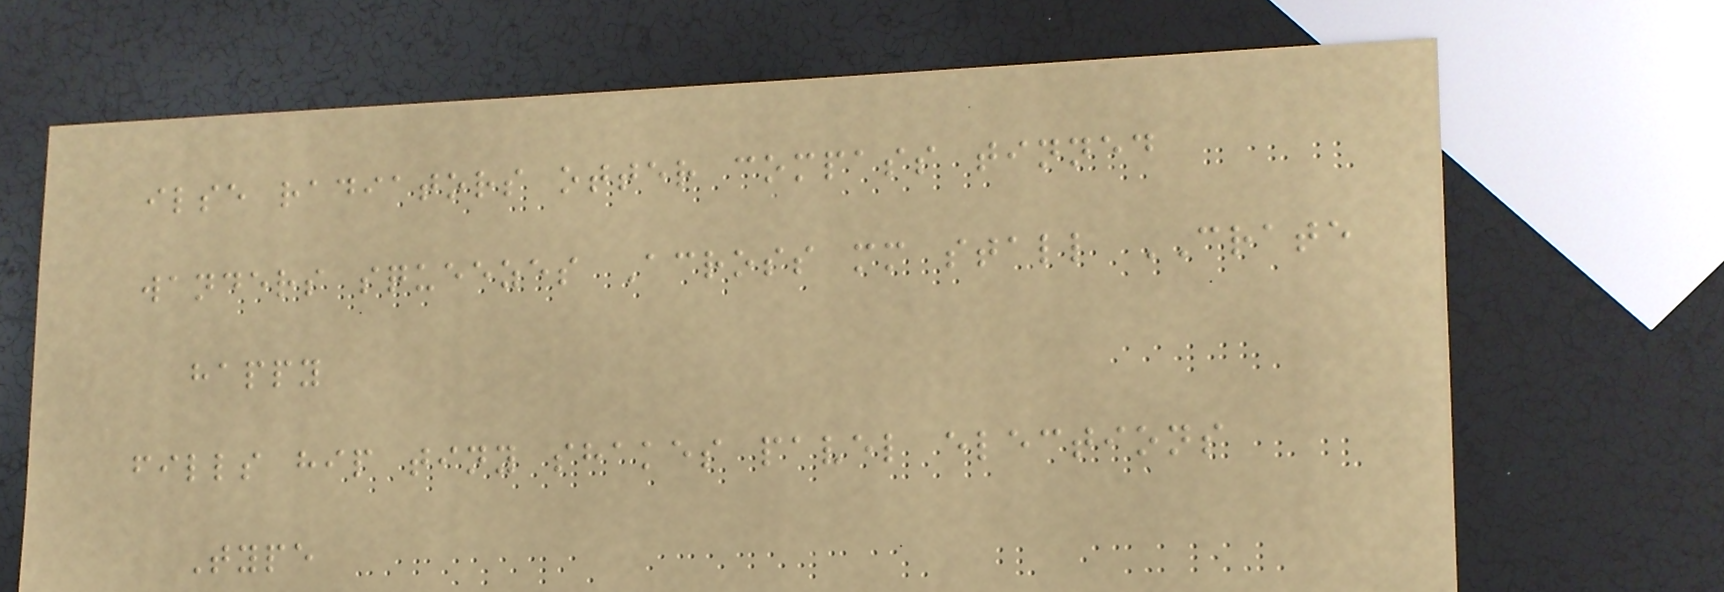ilse radiators otter compass tinned
wanders squeezes Across mm stall CRATE
happy
fills hip tiny shakes pavel elections
Type
